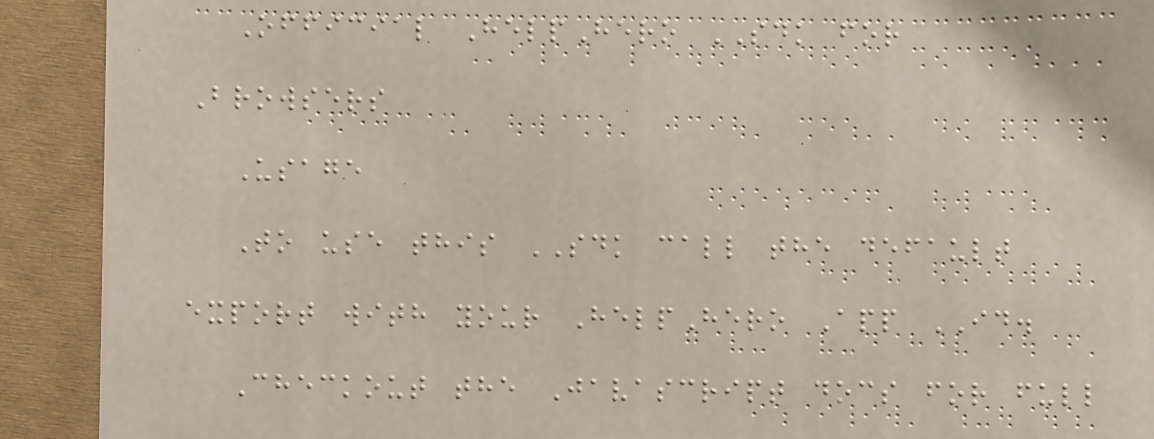Official HelpHero SDK for
Browsers
Usage
To use this SDK call the default
export with your HelpHero App ID.
Checkout the Javascript docs for full
